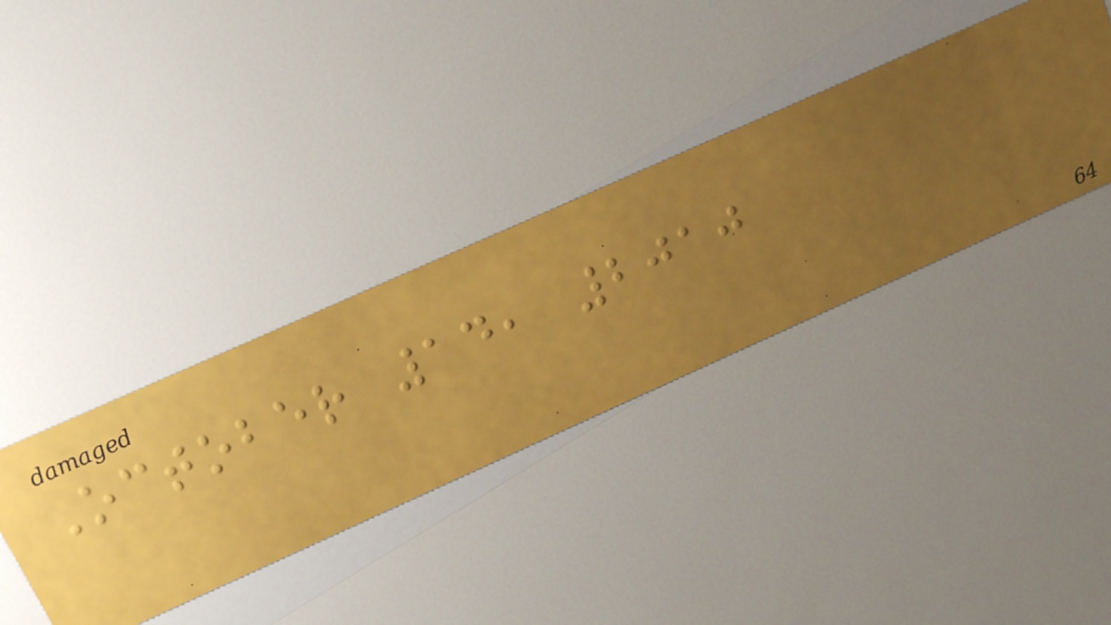October 14, 2010
